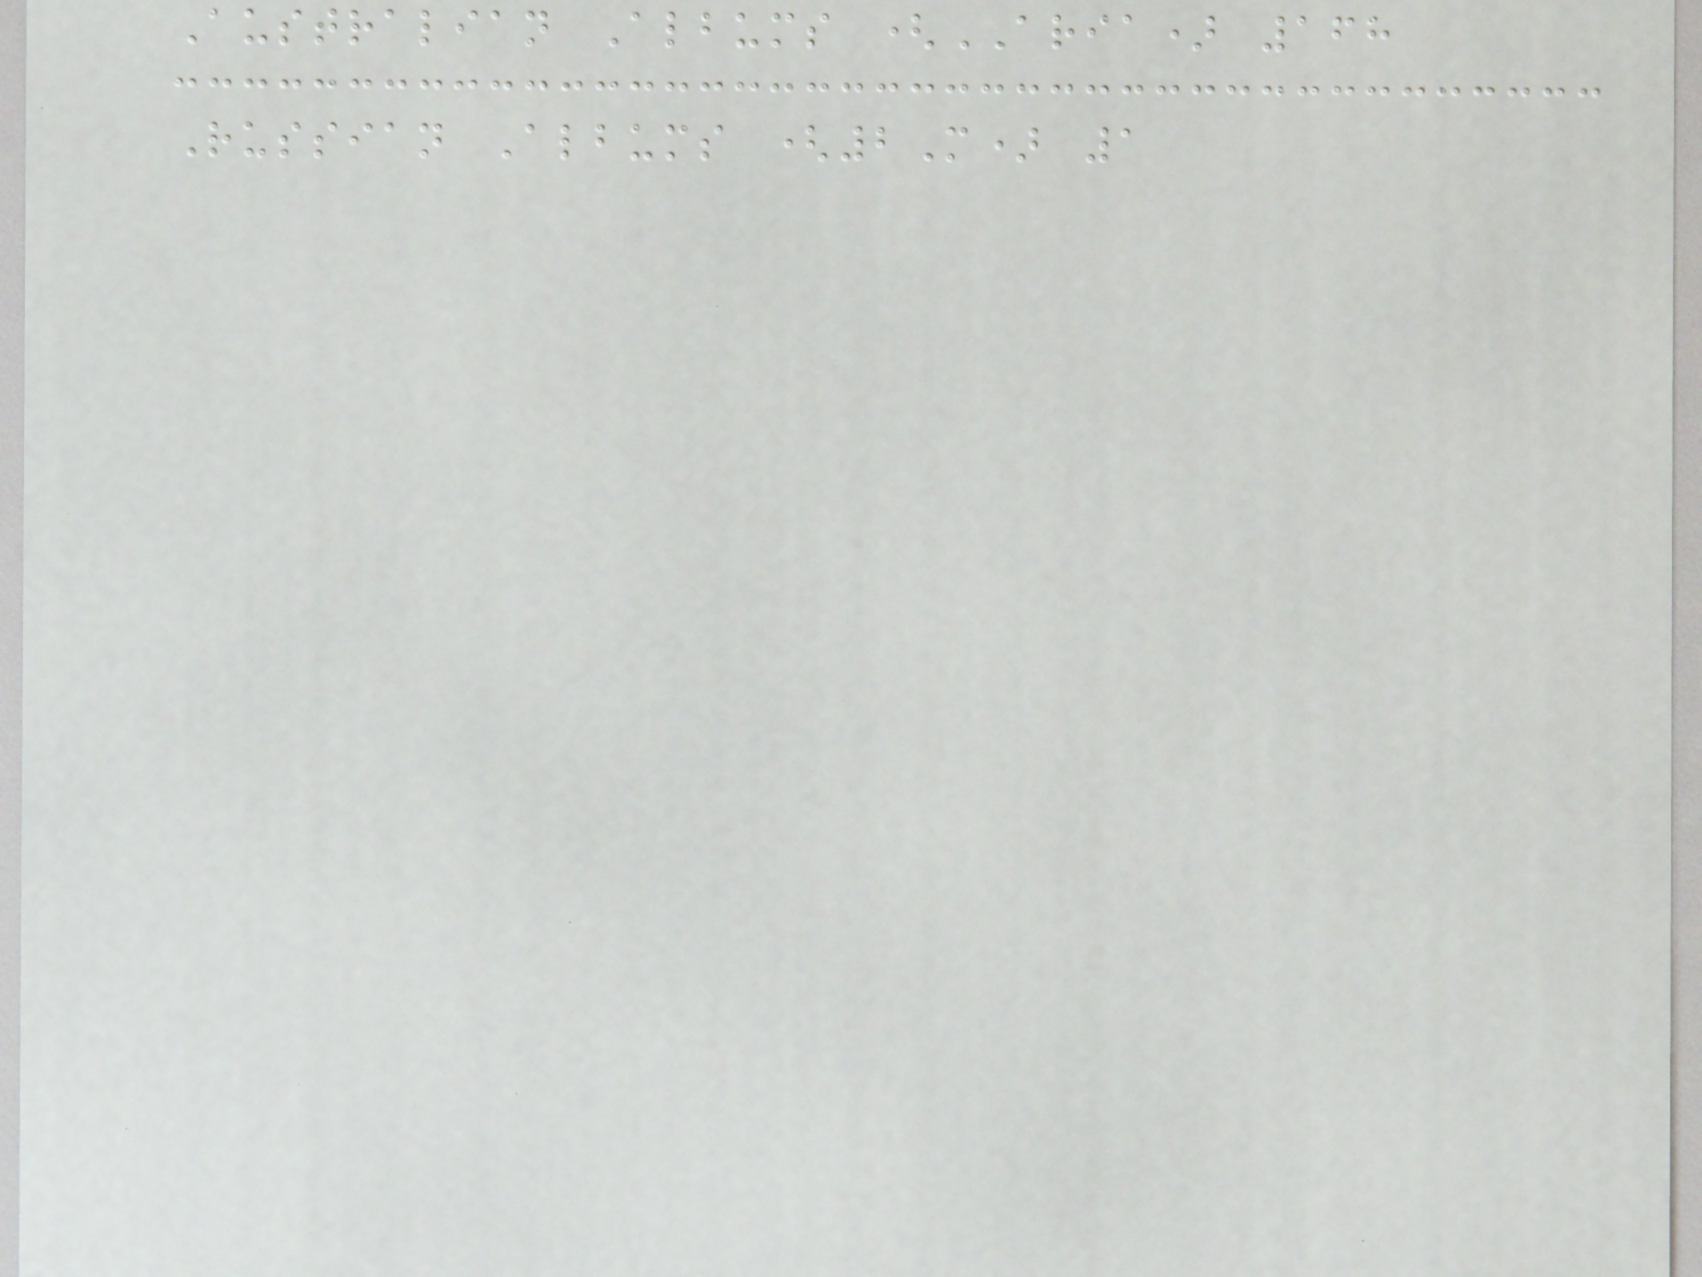Australian Albums (ARIA) 168
Russian Albums (2M) 1
